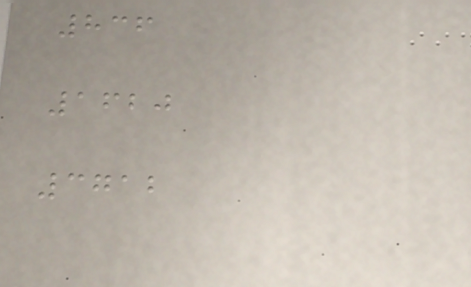836
1620
3712
